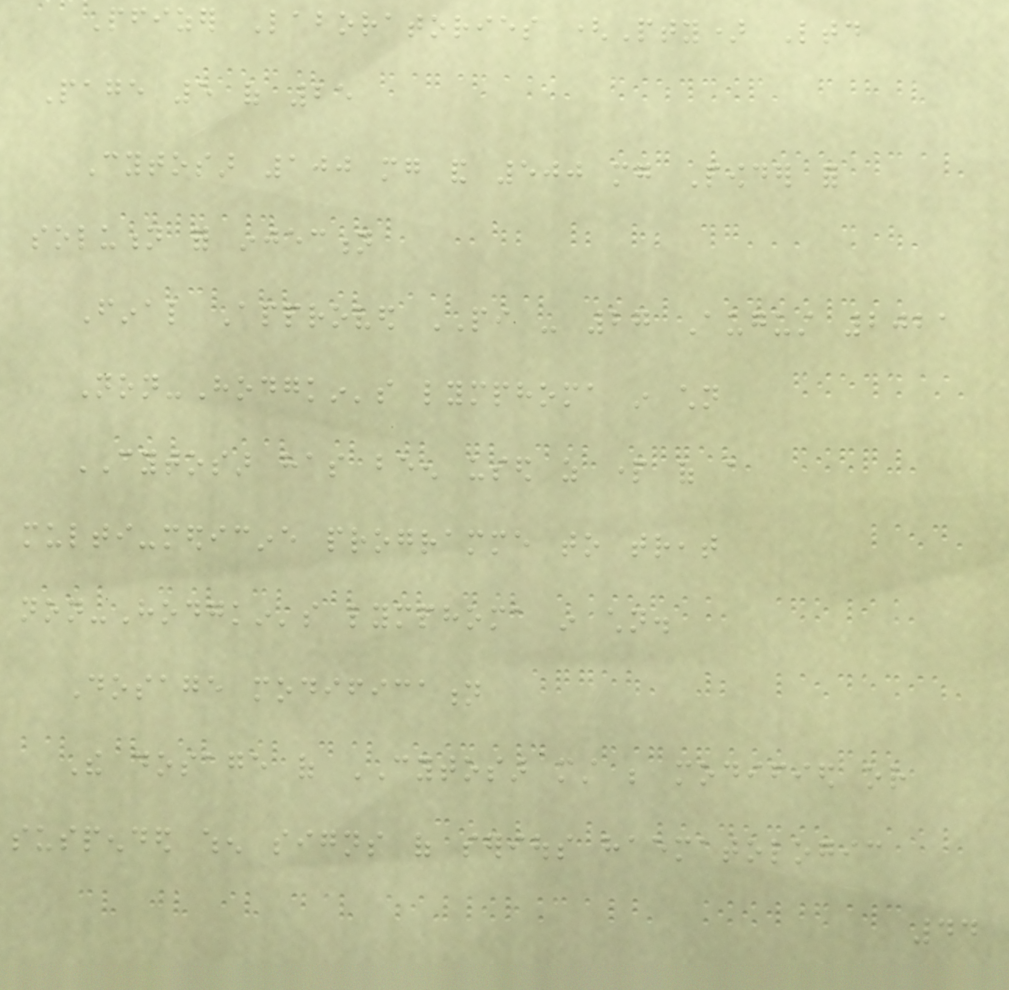Pfizer Laboratories (Pty) Ltd
Page 5 of 25
Cytosar 100 mg and 500 mg Powder for
solution for injection
Final Approved PI - 27 August 2021
Non-Hodgkin's lymphoma in children
CYTOSAR has been used as part of a
multi-medicine programme to treat
non-Hodgkin's lymphoma in children.
Dosage modification
The dosage of CYTOSAR must be modified or
suspended when signs of serious haematologic
44
